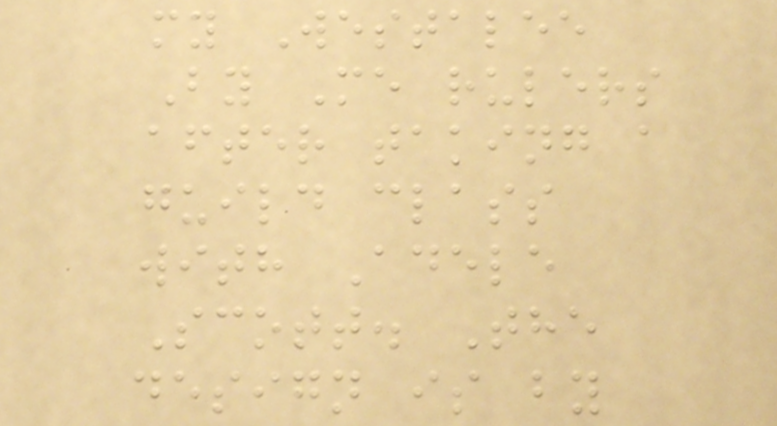my Westalee
By Me rulers
after taking a
guild class
with Adele
Scott. The
design is by
